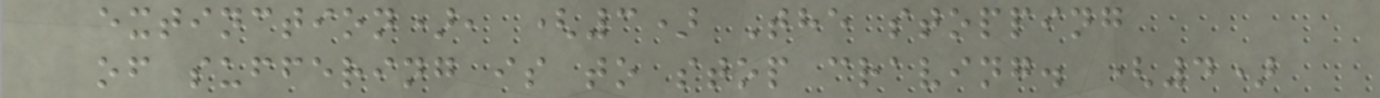extinction), (3) The stopping
of suffering is to stop craving. (4)
